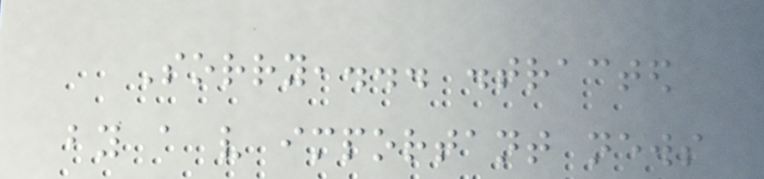Sorry,... distracted
by a very important news
